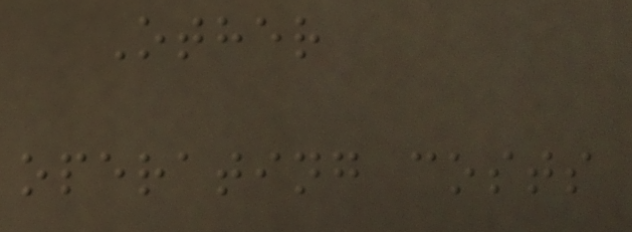Other
operating costs
